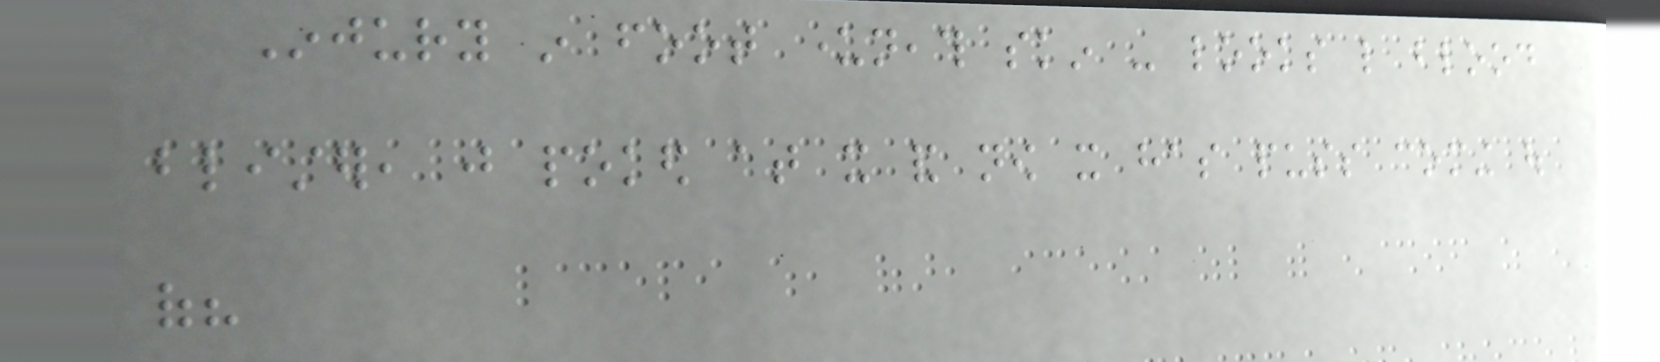Injury in foot underneath skin - looks like blood
blister, just poked at it and now it has puss coming out
of?
